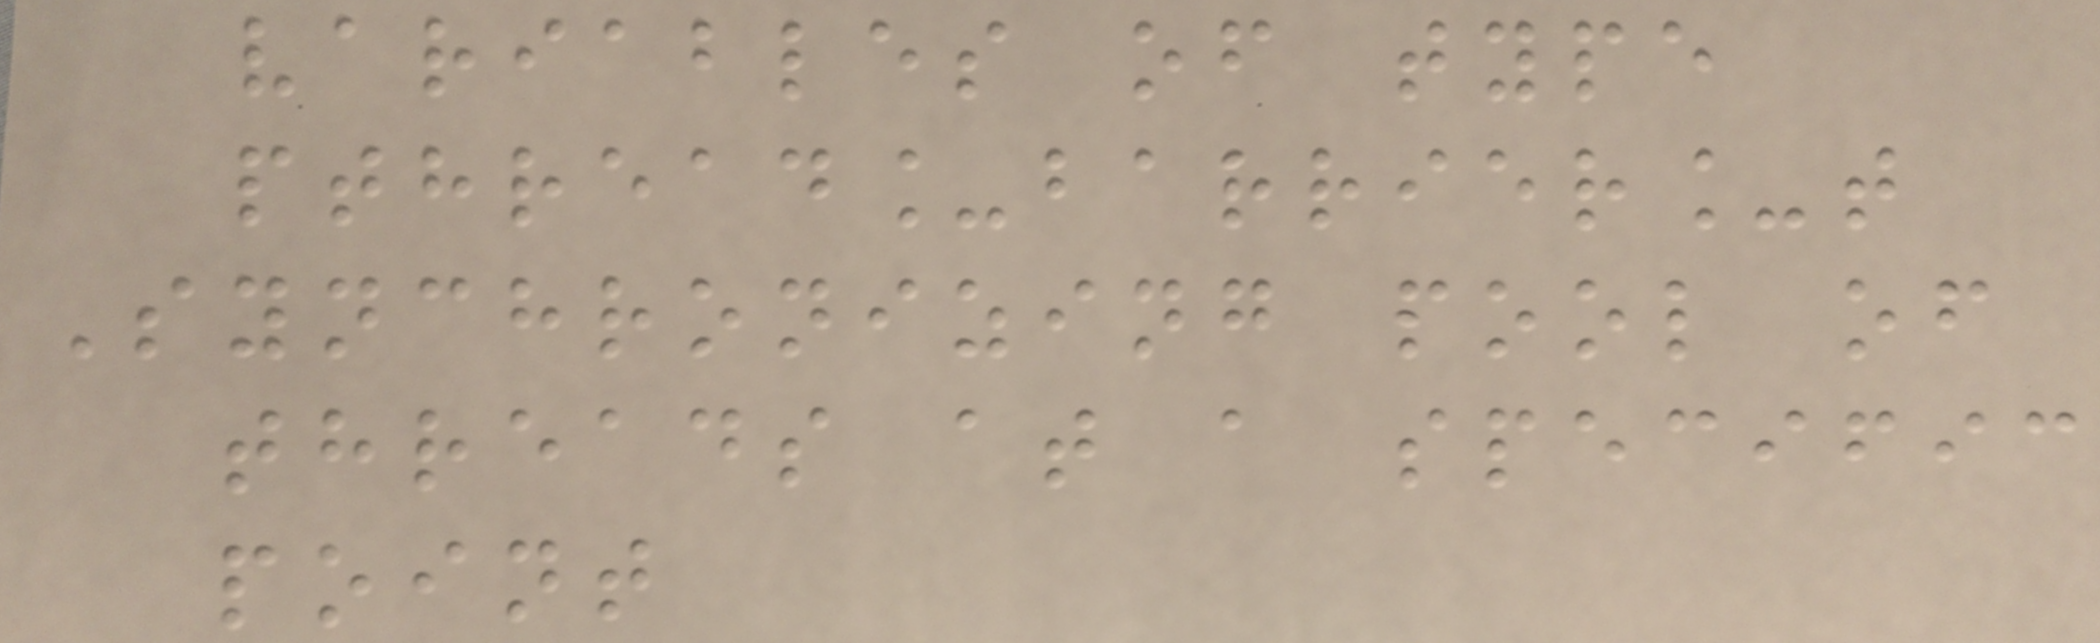variables of type
pthread_barrier_t
Synchronizing pool of
threads at a specific
point
